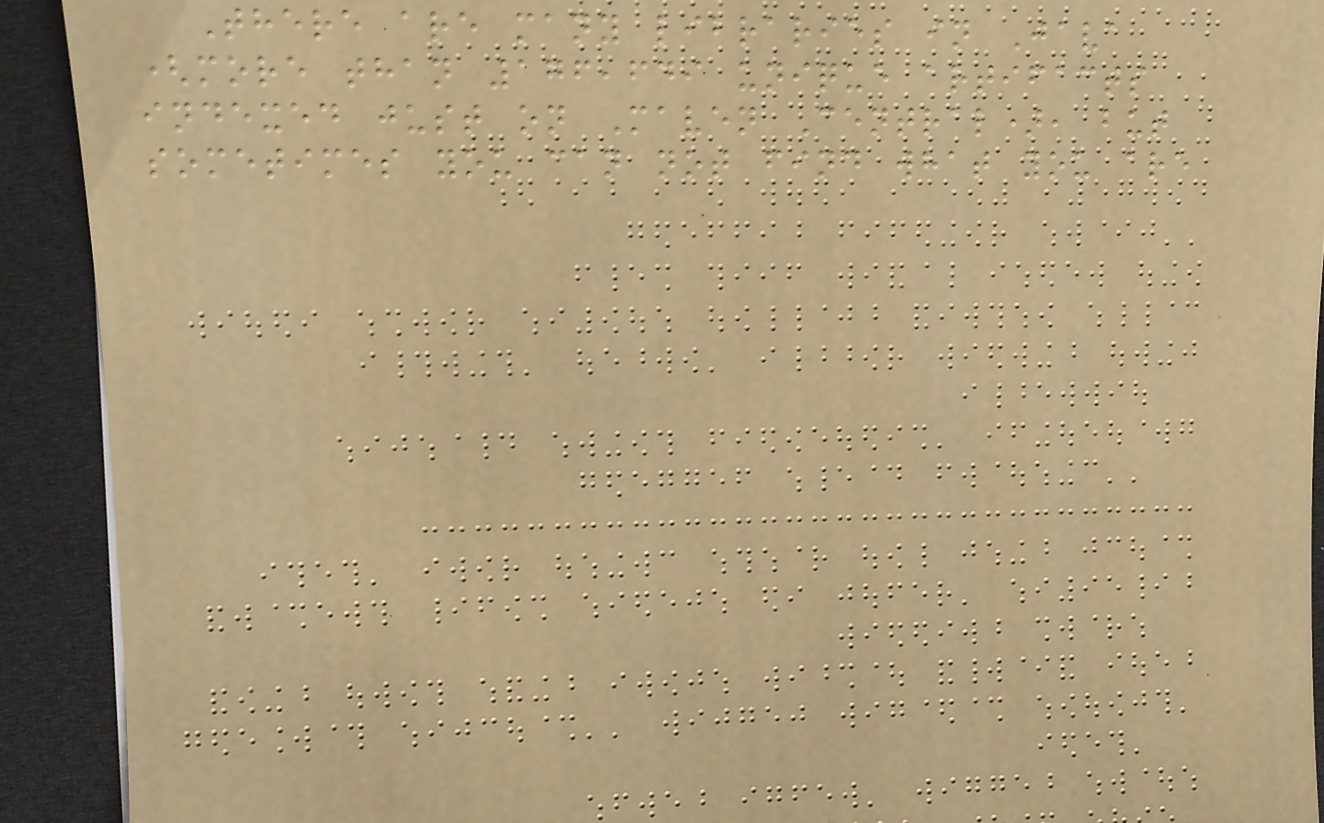There are many libraries in Java
(more than 176,649 unique artifacts
indexed just on Maven Central), but
sometimes you can not find what you are
